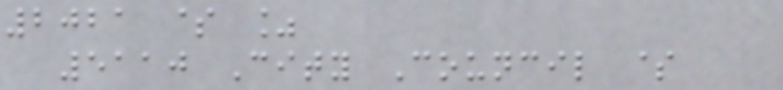2021 $ %
5110 City Council $
